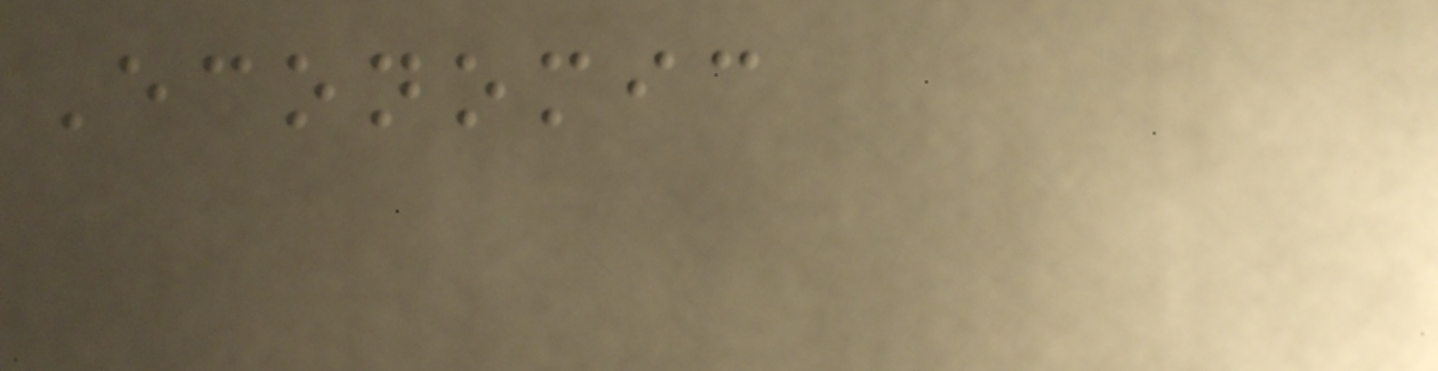Economic
